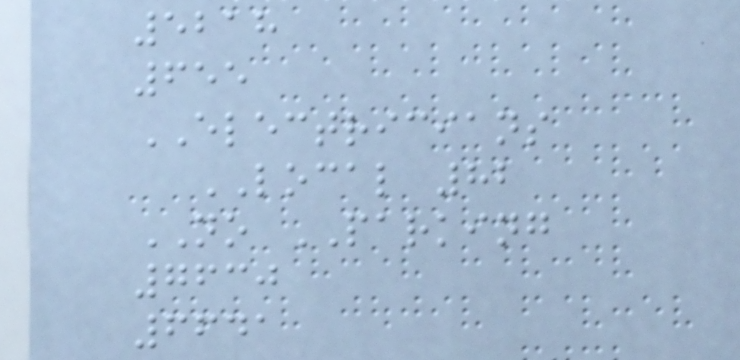5218
655
ELECTRICIANS
LOCAL 82
NO PARKING
7630
6641
